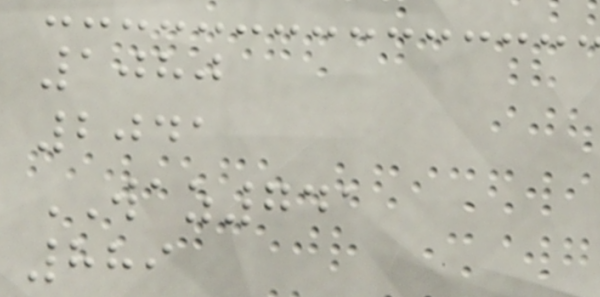1080
2041
WAZ741
889
